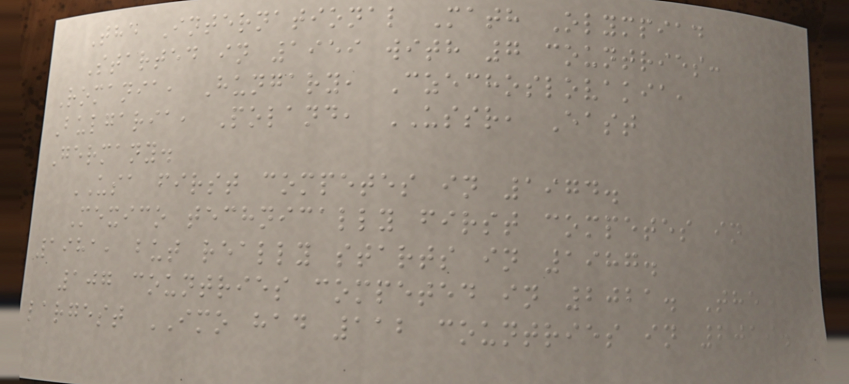The International Math Olympiad
Started in 1959 with 7 countries:
Romania, Hungary, Czechoslovakia,
Bulgaria, Poland, USSR, East
Germany.
USA first competes in 1974.
Mexico technically first competes in
1981, but really starts in 1987.
107 countries competed in 2021. The
largest IMO had 112 countries in 2019.
